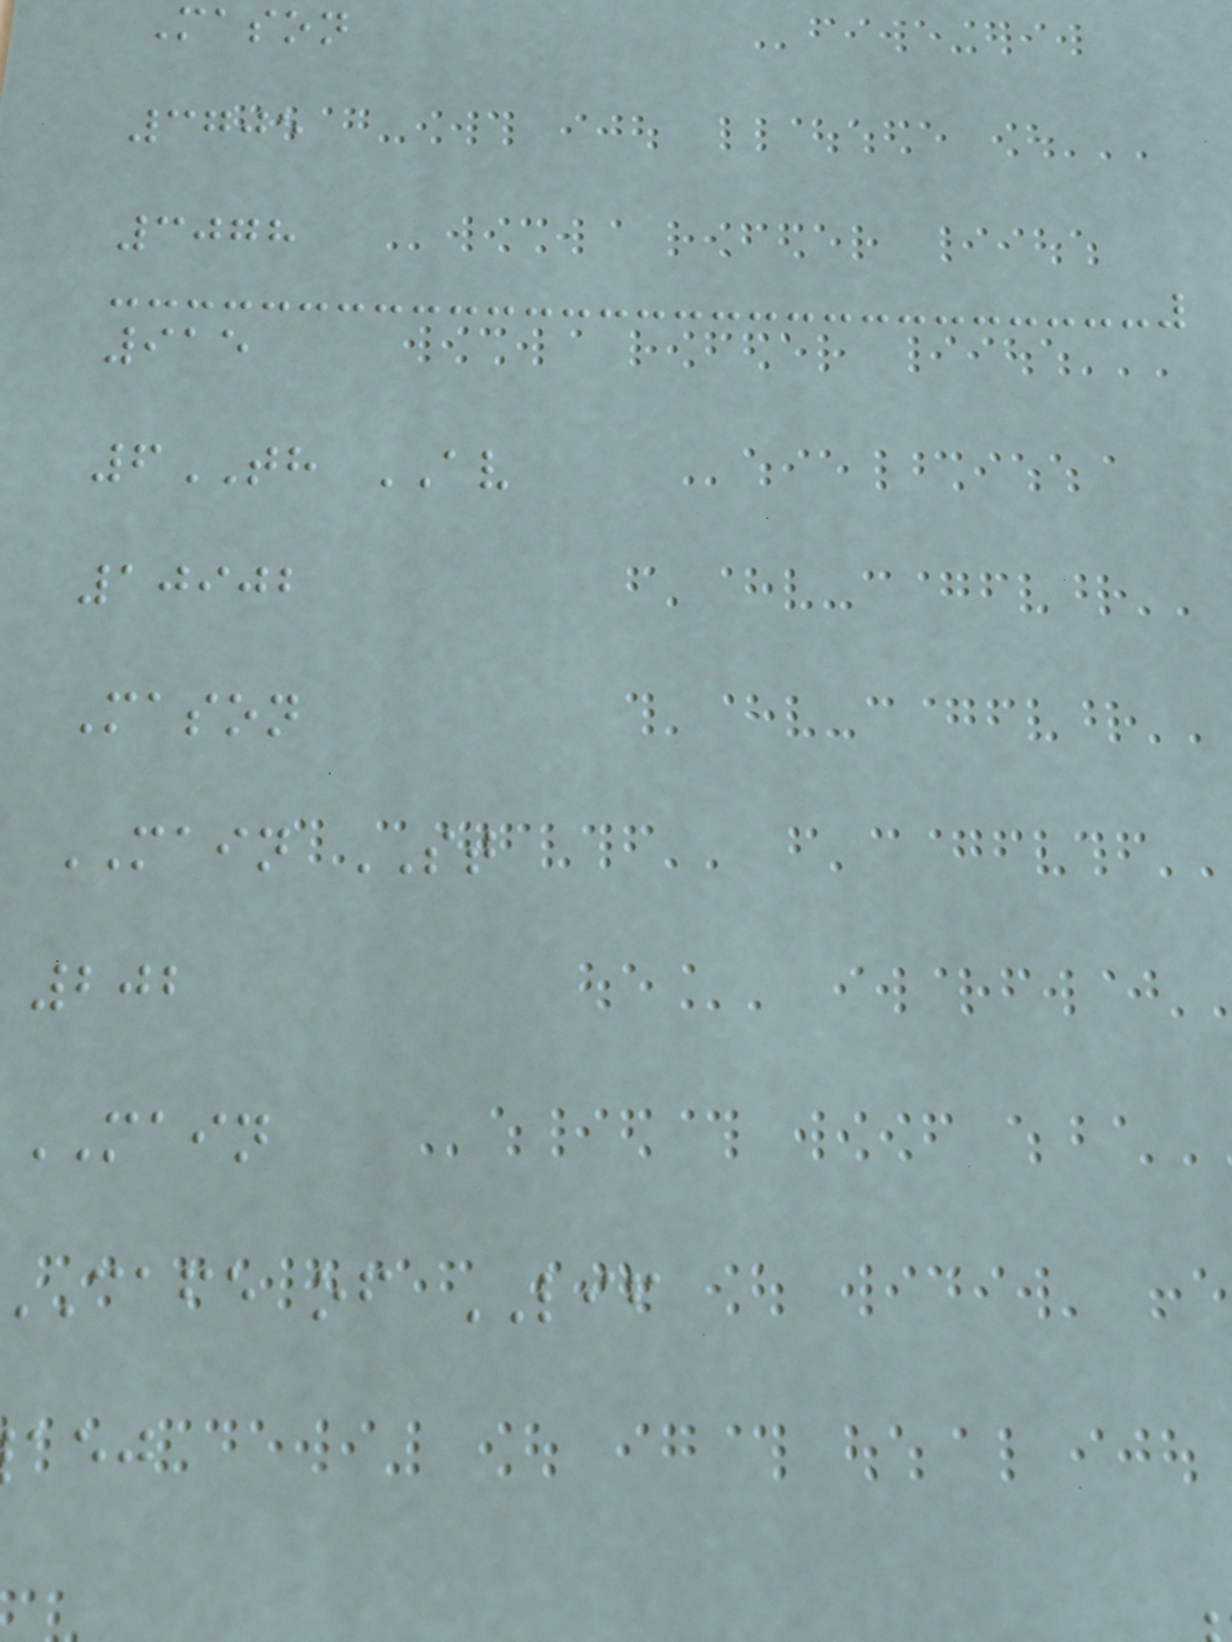Mason
3705
3078
915
6TH AV
10902
Mason
MAIN ST
202
MAIN
cafe of LIF
